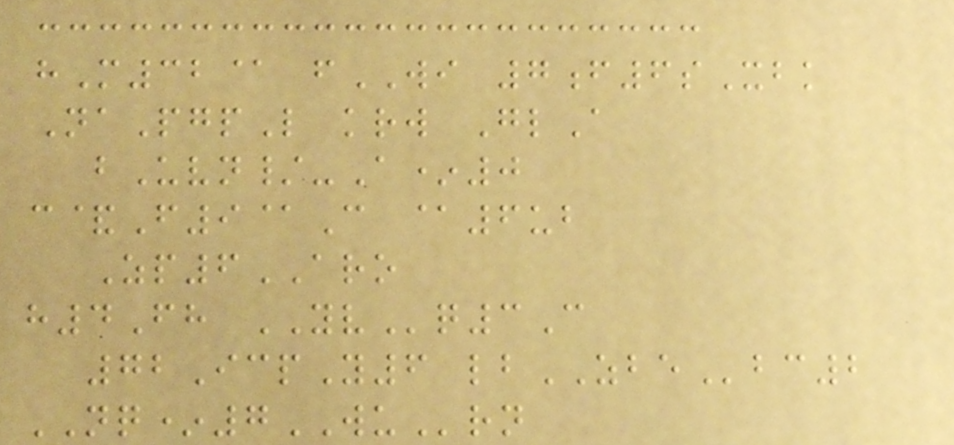hM32@ fWI 7f6sXbk
NaPgpL krw GlA
bUvn/-A*0
c&F9@C @6ub
Zp6ARO
h4Fh YVq3C
72IcpY6 lbZBEbc2
NQ*7WUrn
